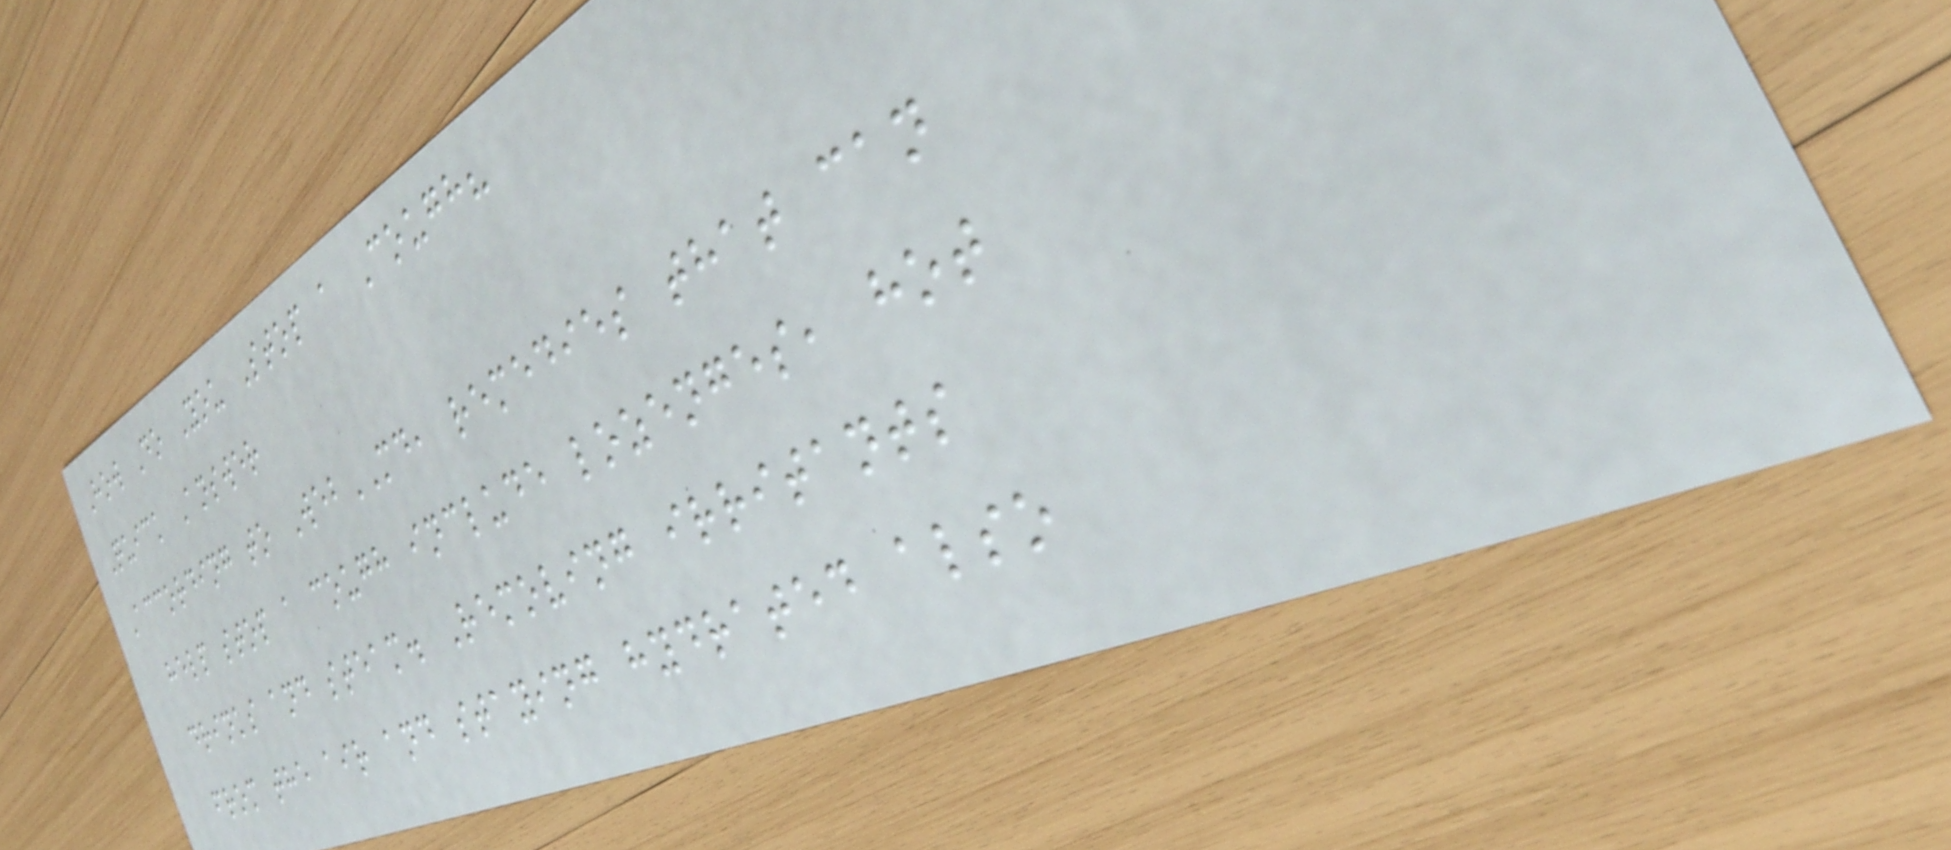How Do You Stop a Cough?
Quick Answer
According to WebMD, remedies that can
help stop a cough include lozenges, hot
drinks and steam. Removing irritants
from the air and staying hydrated also
